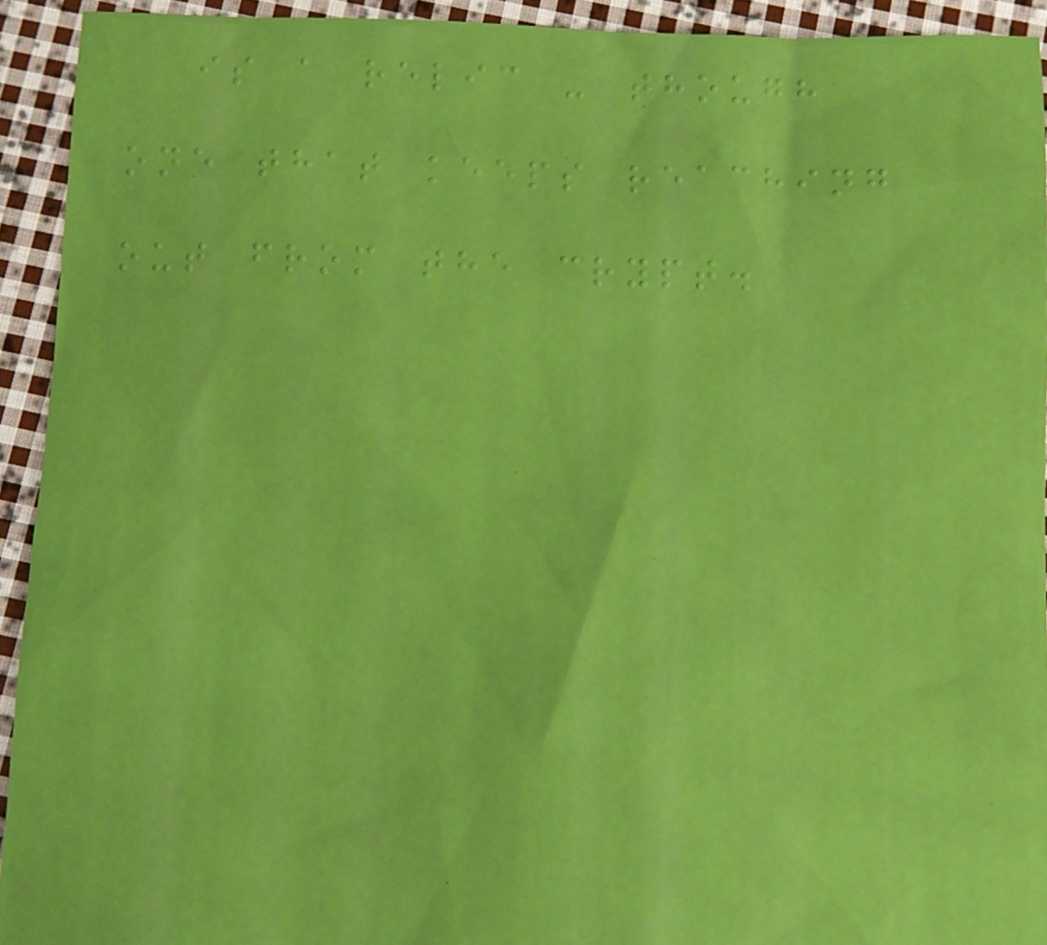is a relic - though
one that keeps reaching
out from the crypt.
